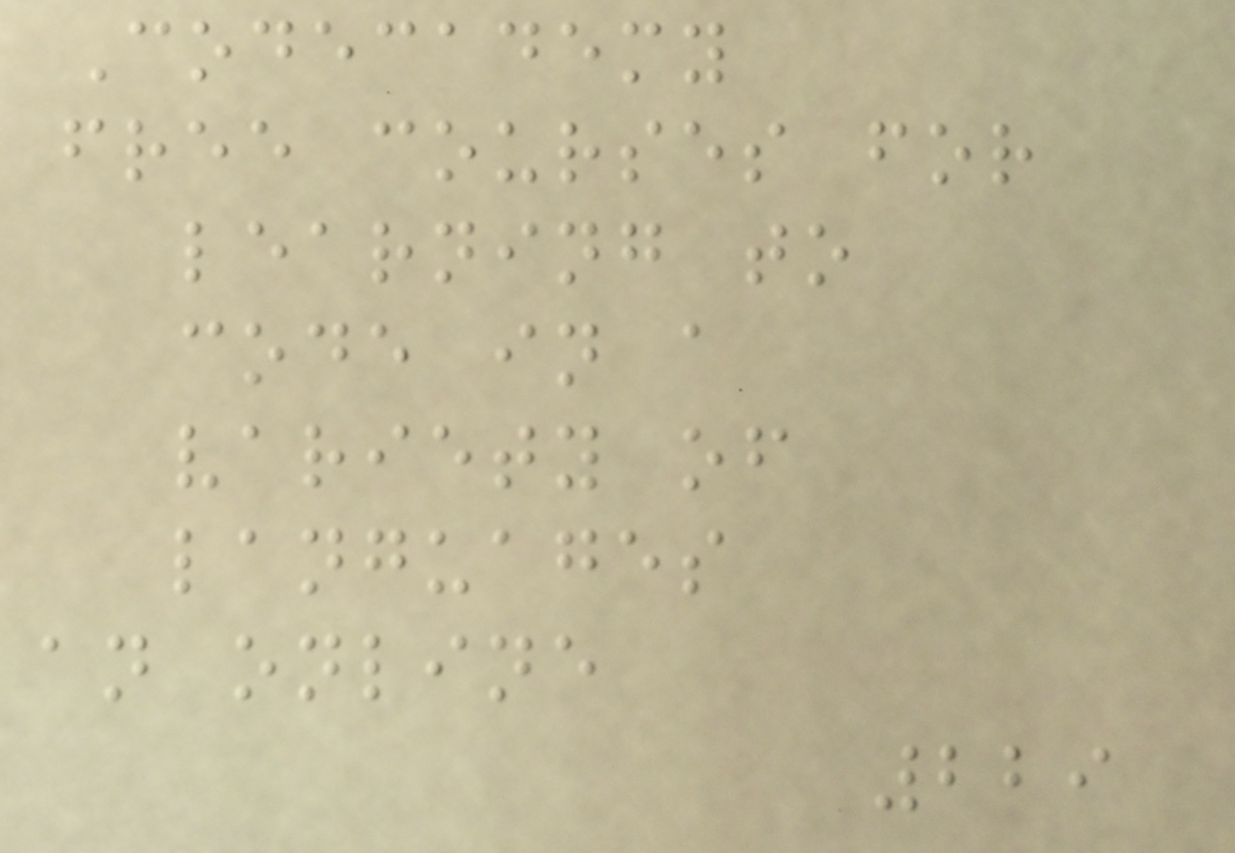Codecademy
free courses for
learning to
code in a
variety of
languages
an online
229
